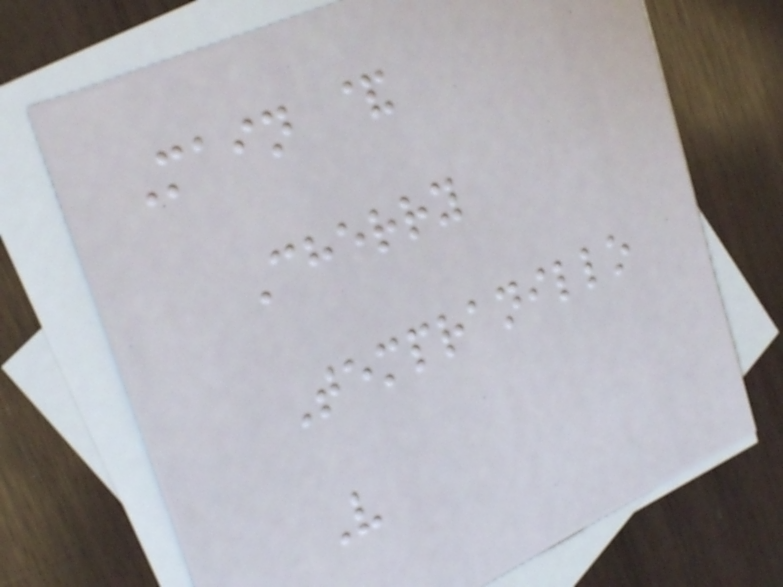Main &
Cherry
Tempranillo
V
